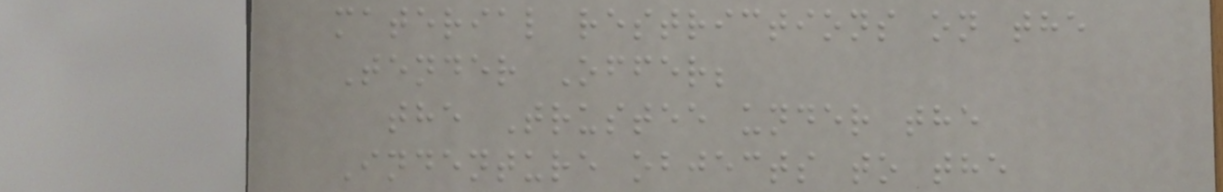material restrictions on the
Tender Offer;
the Trustee under the
Indenture objects to the
